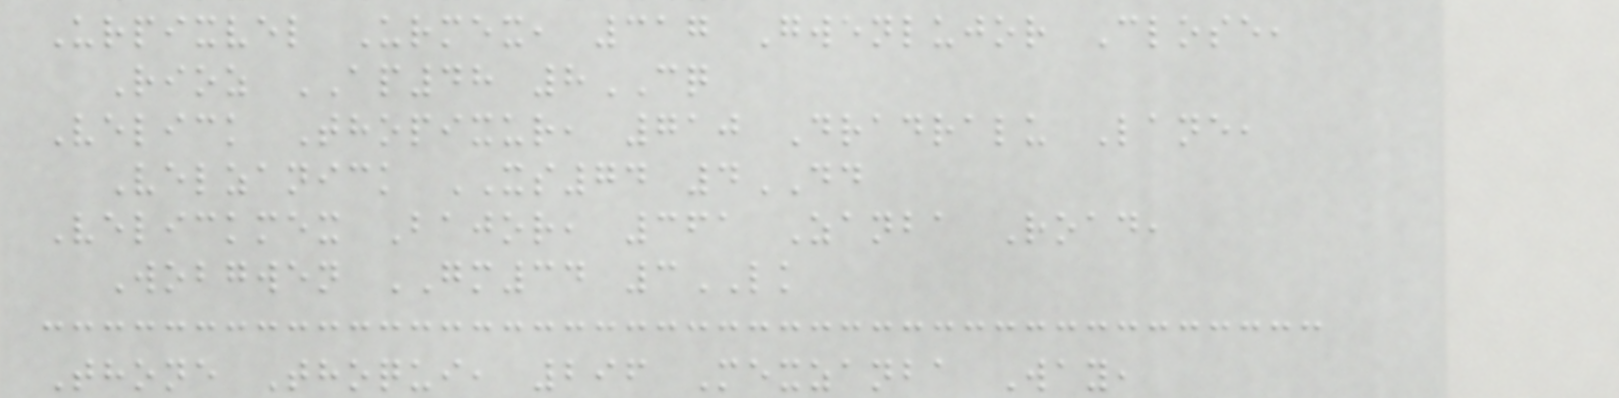Urpixvel Urmex, 317 Gwenlujor Close,
Rioz AP48 8CQ
Velick Thopixur, 710 Dradralu Lane,
Velzanick XS74 4DD
Velickmex Bajor, 361 Zanba Road,
Wobgwen GM34 3LK
Thone Thoqui, 296 Mexzanba Way,
